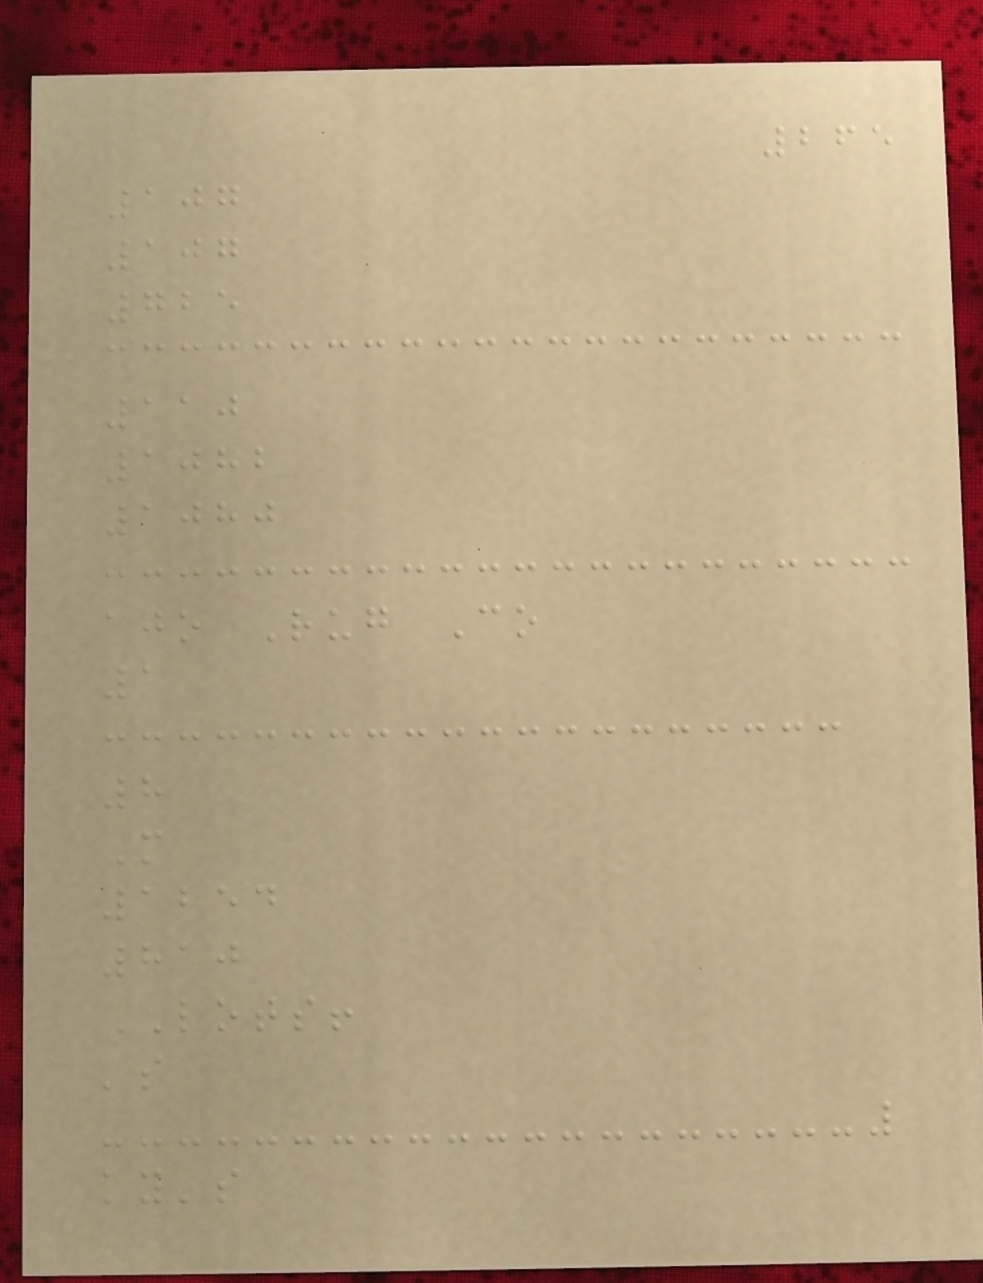265
107
107
725
110
1082
1080
ajo Rug Co
1
8
M
1254
810
LOTS!
's
ky's
